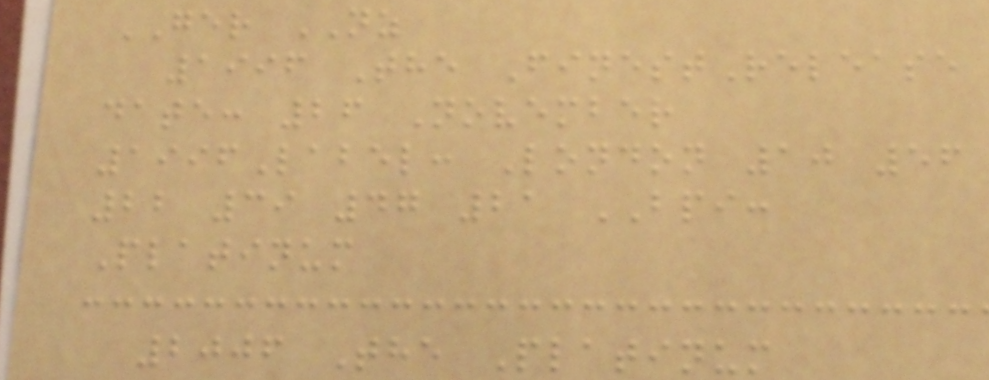GER NZ
1996 The FinestRelease
date: 26 November
1996Label: London 10 56
22 39 47 21 BPI:
Platinum
2006 The Platinum
